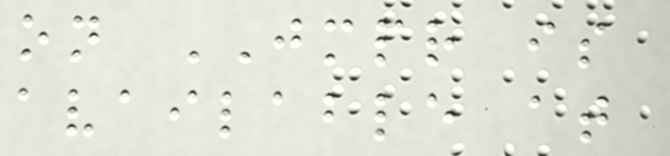on JMPR is
available at
